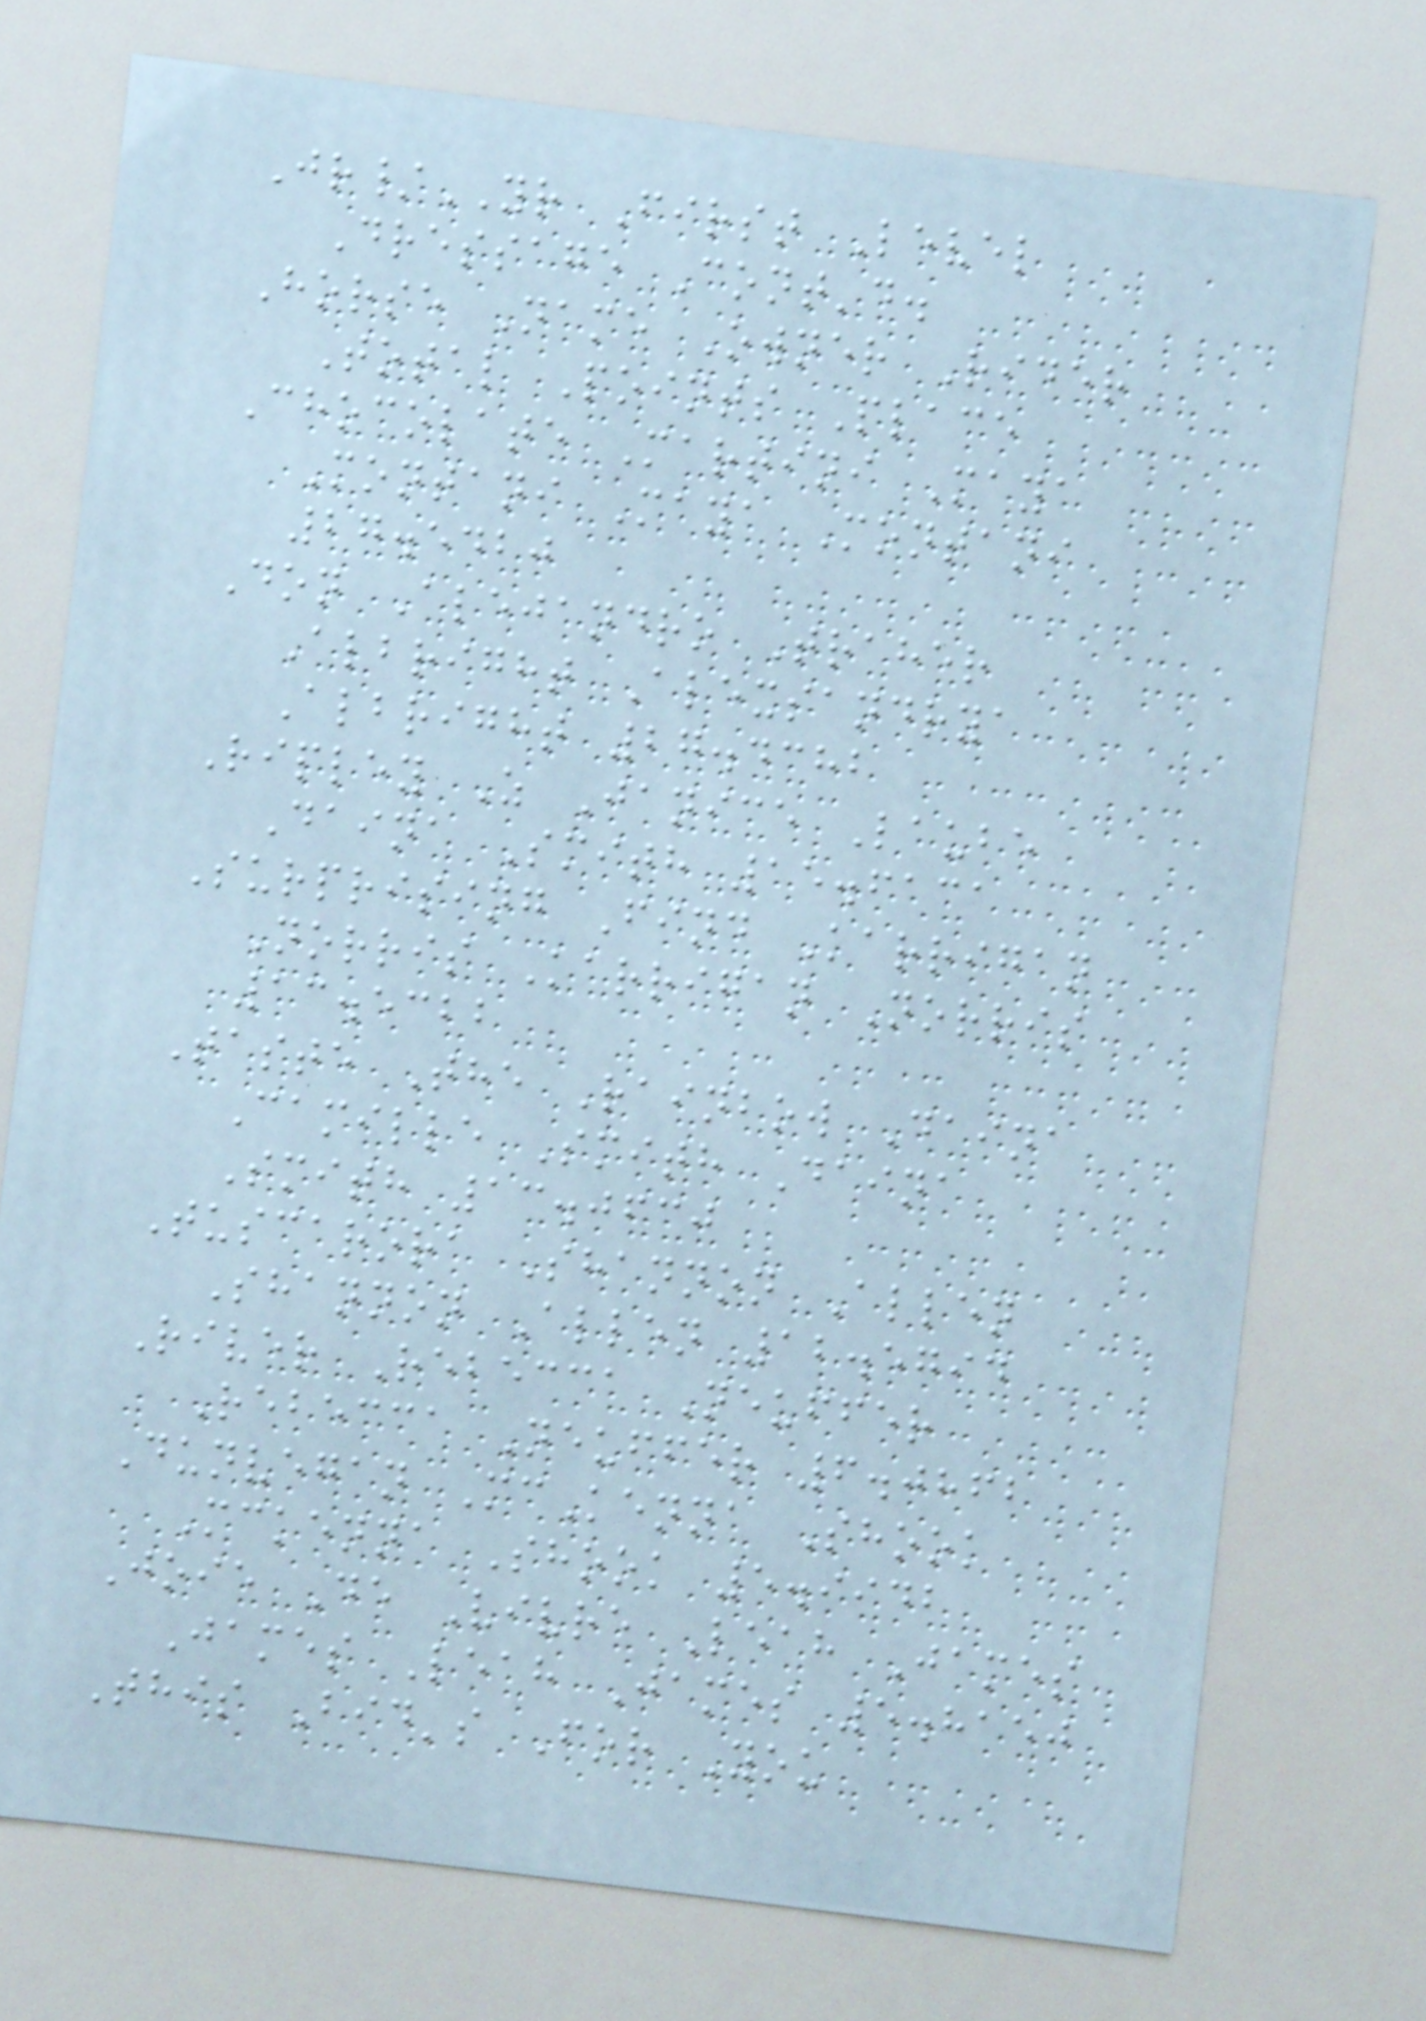Jr/YR First Level
Dressage Cont'd.
Horse Name Owner Rider
Total Points Place
Chocolate Martini Maya
Montani Maya Montani
27.5420
Don Alejandro Traher
Albright Alexsandrya
Albright 27.4382
Ripley Z Janice Laube
Daina Smith 15.6131
Surprising Find Karrigan
Norris Karrigan Norris
13.5322
Taste The Rainbow Daina
Camille Smith Daina
Smith 13.0630
Tuscarora Shannon Allen
Shannon Allen 12.5794
River Rebecca Neuffer
Rebecca Neuffer 6.0862
Dunvegan McKenna Shook
Mckenna Shook 5.9942
Joie De Vivre Leah James
James Leah James 5.8150
This Bid's For You
